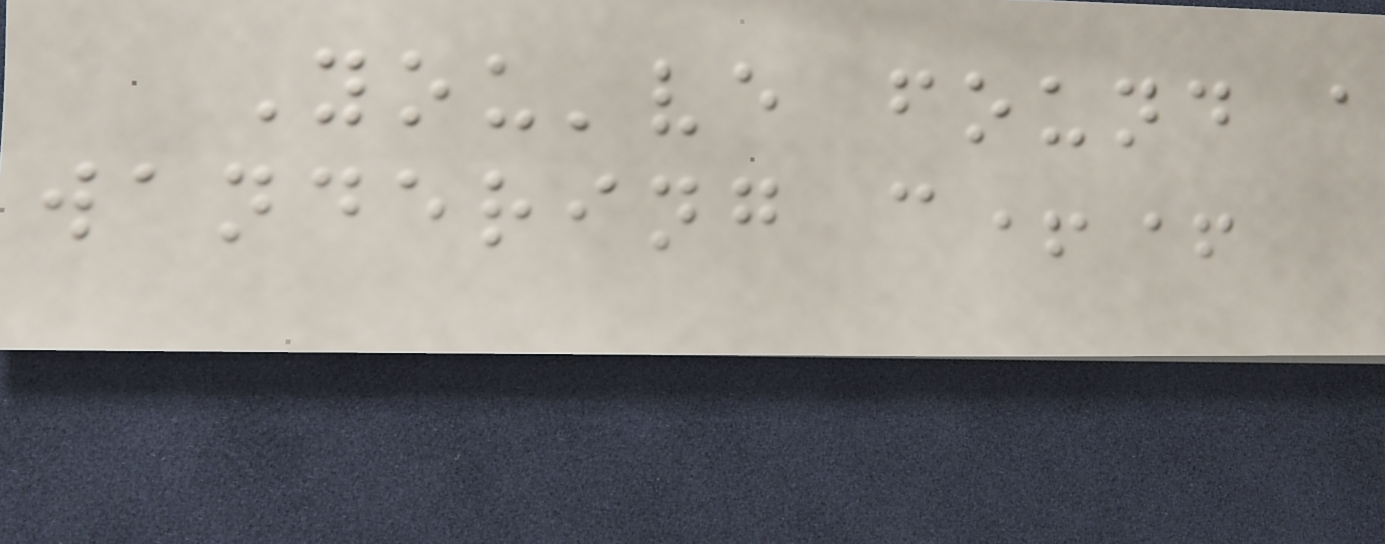You've found a
wandering c++
